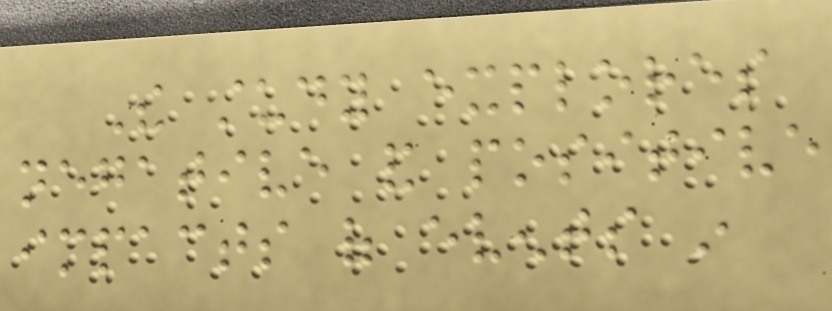The study explores
negative and positive
impacts of events in
